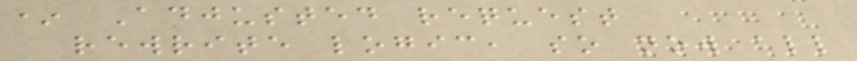* Adjusted request
rewrite logic, so now all
